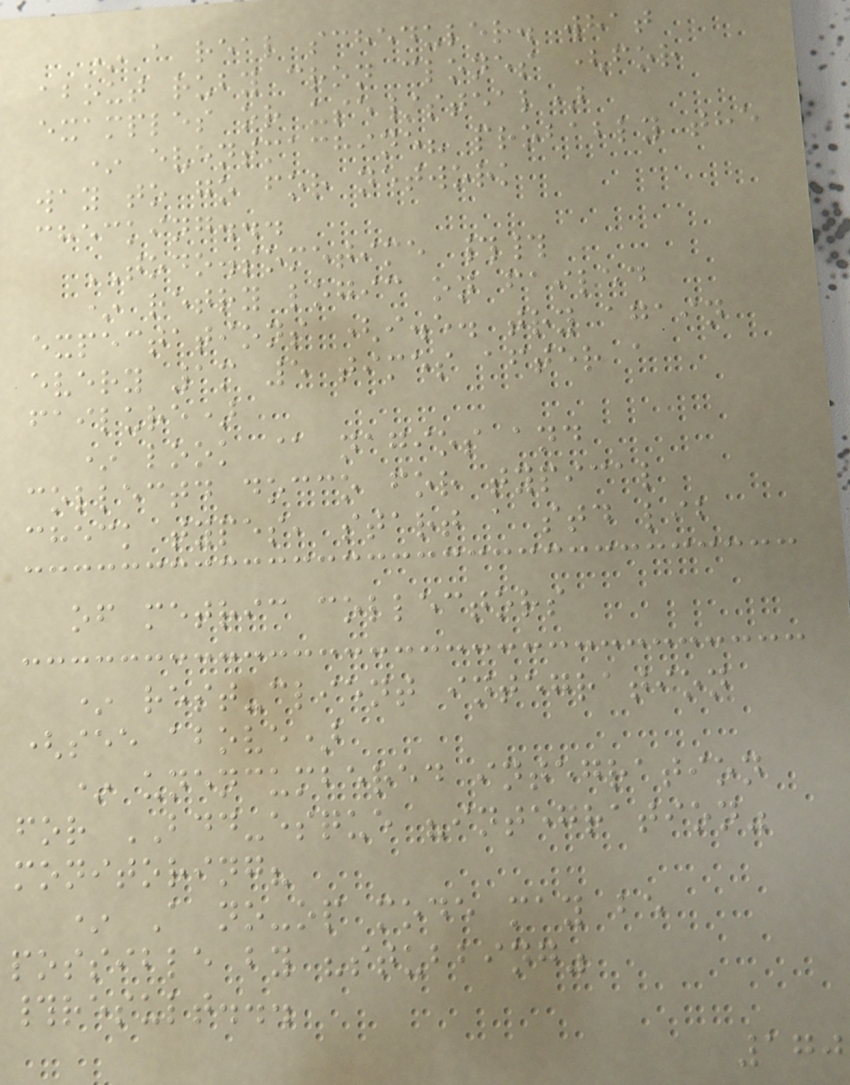* a real scheduler. what
about ruby cron clones (for
examples or use/steal)
* eventmachine? probably the
way to go for network
checking...
TODO.sometime ##
* retry logic on failed
expectations (i.e. try again
every 1m 5 times after a
failure)
* look @ nagios and
collectd docco for typical
check types, start a std lib
of metric collectors
* rest-client integration
(see above)
* unencumbered integration
for BDD-esque "integration"
monitoring?
* A no-op mode may be
possible by "stubbing"
#result...
170
